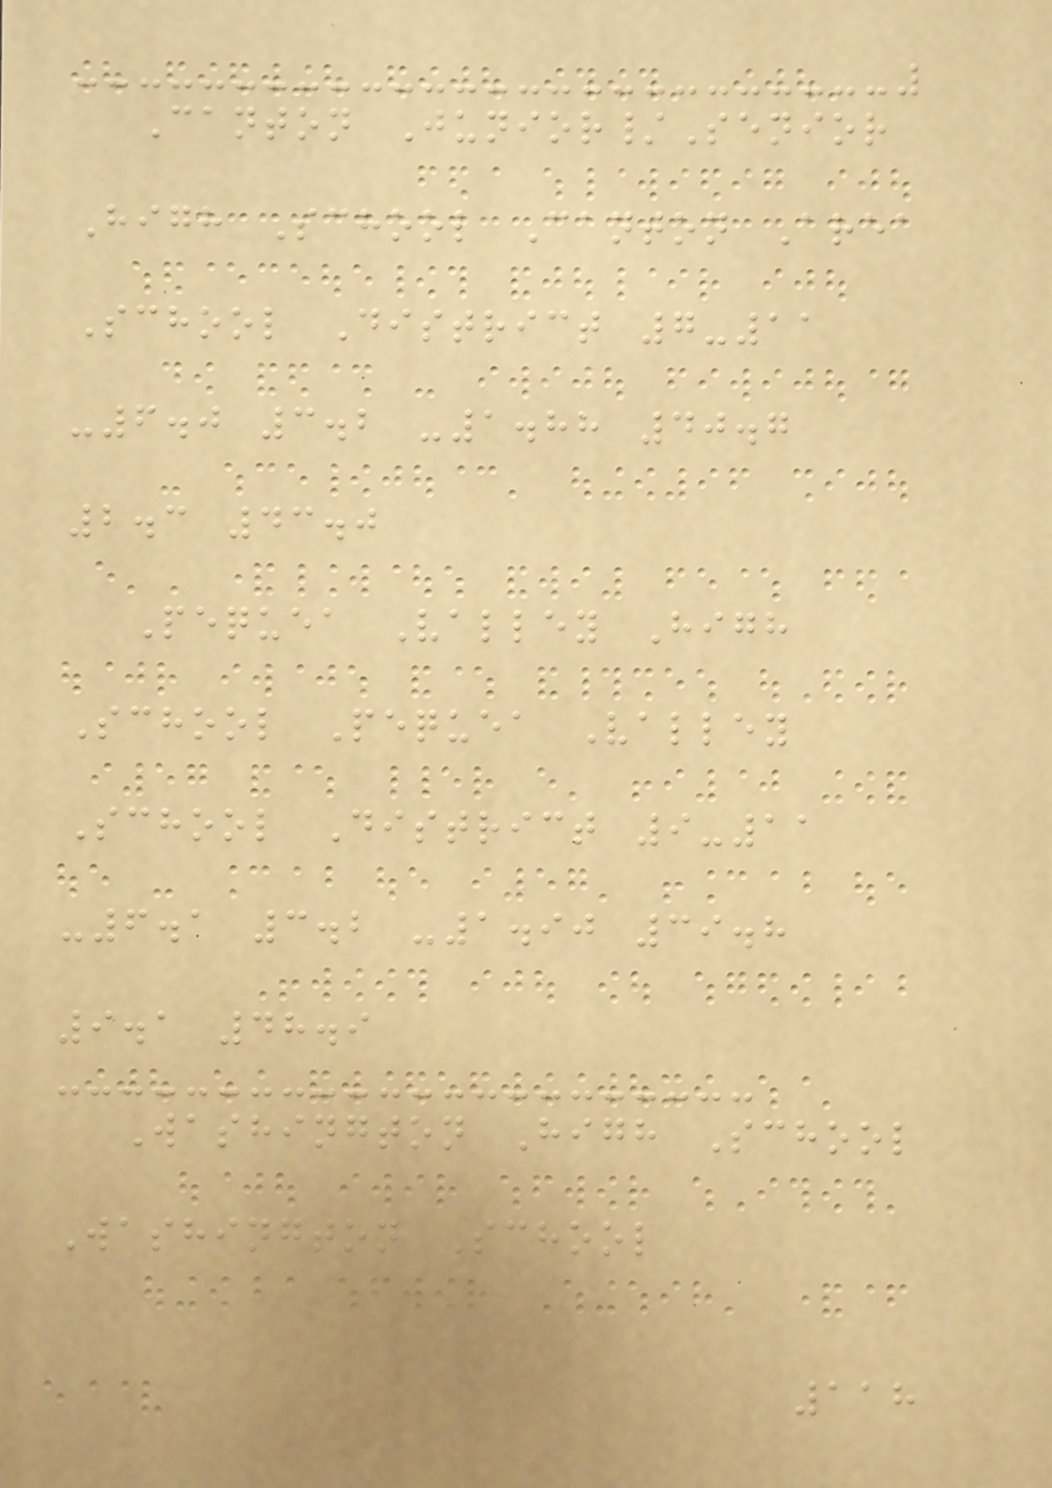Canton Junior/Senior
High School Canton Area
School District 7-11
-6.0 3.2 -1.88 40.7
2.3 43.0
Pequea Valley High
School Pequea Valley
School District 9-11
-6.1 3.2 -1.90 39.8
9.1 48.9
Washington High School
Washington School
118
